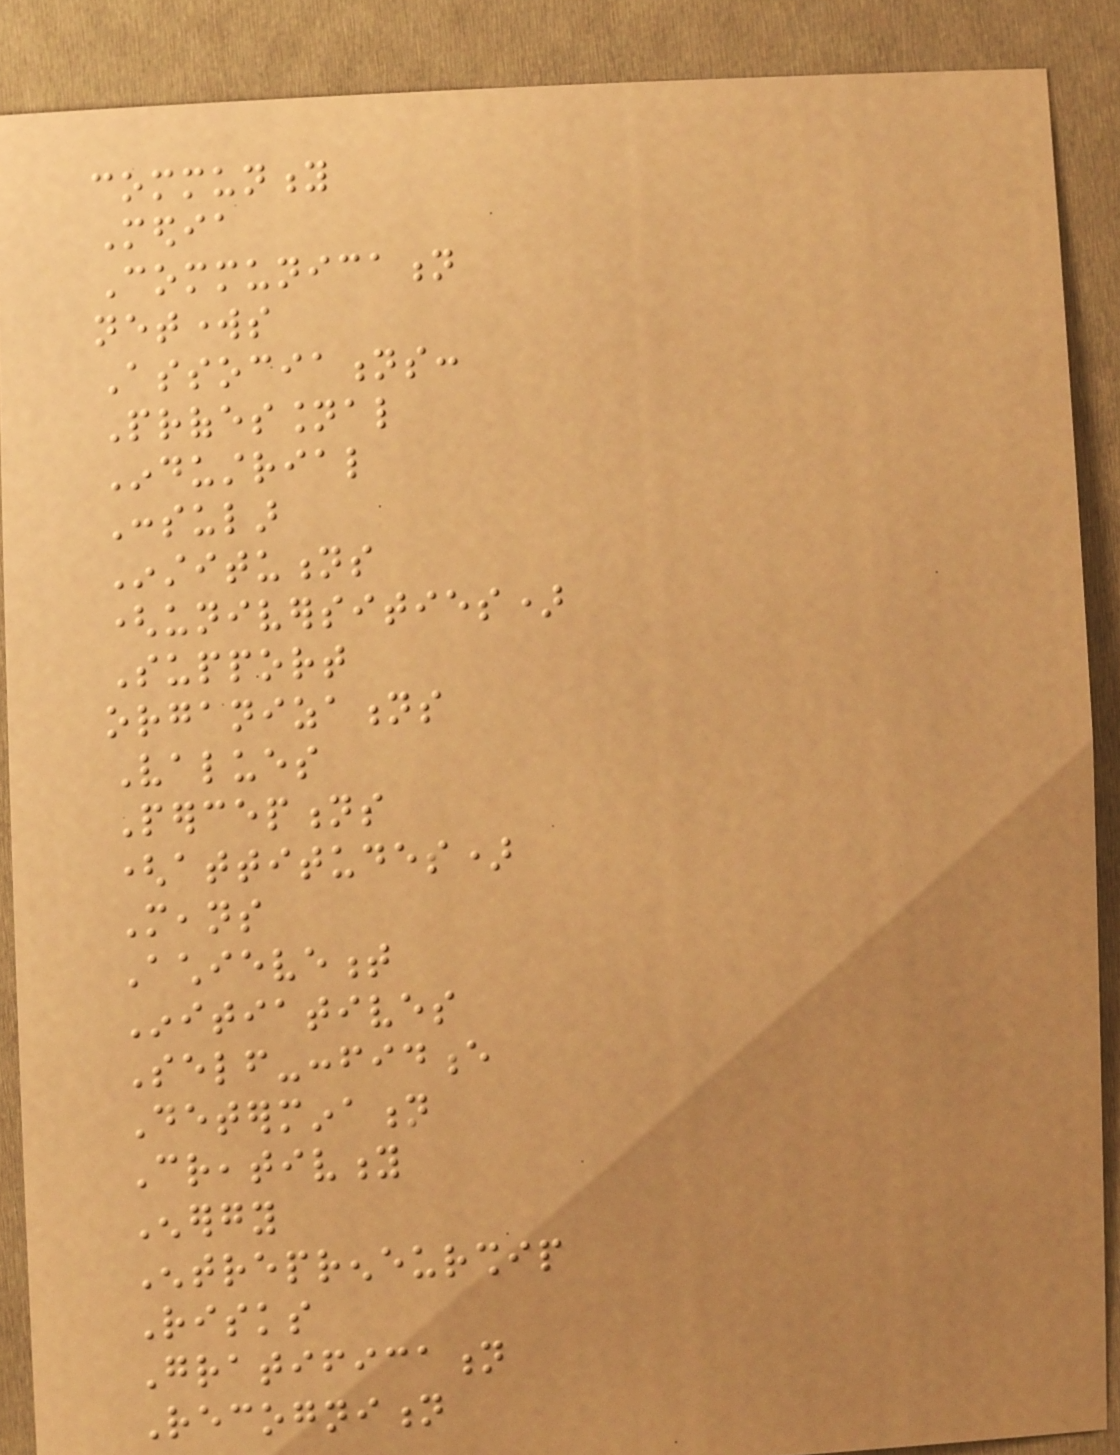community
Media
Communication
networks
Associations:
Professional
Industrial
Consular
Institutions
(universities)
Support
organizations
Values
Perceptions
(attitudes)
Means
Achievement
Initiatives
Self-confidence
Determination
Creativity
Energy
Entrepreneurship
Risks
Gratification
Recognition
